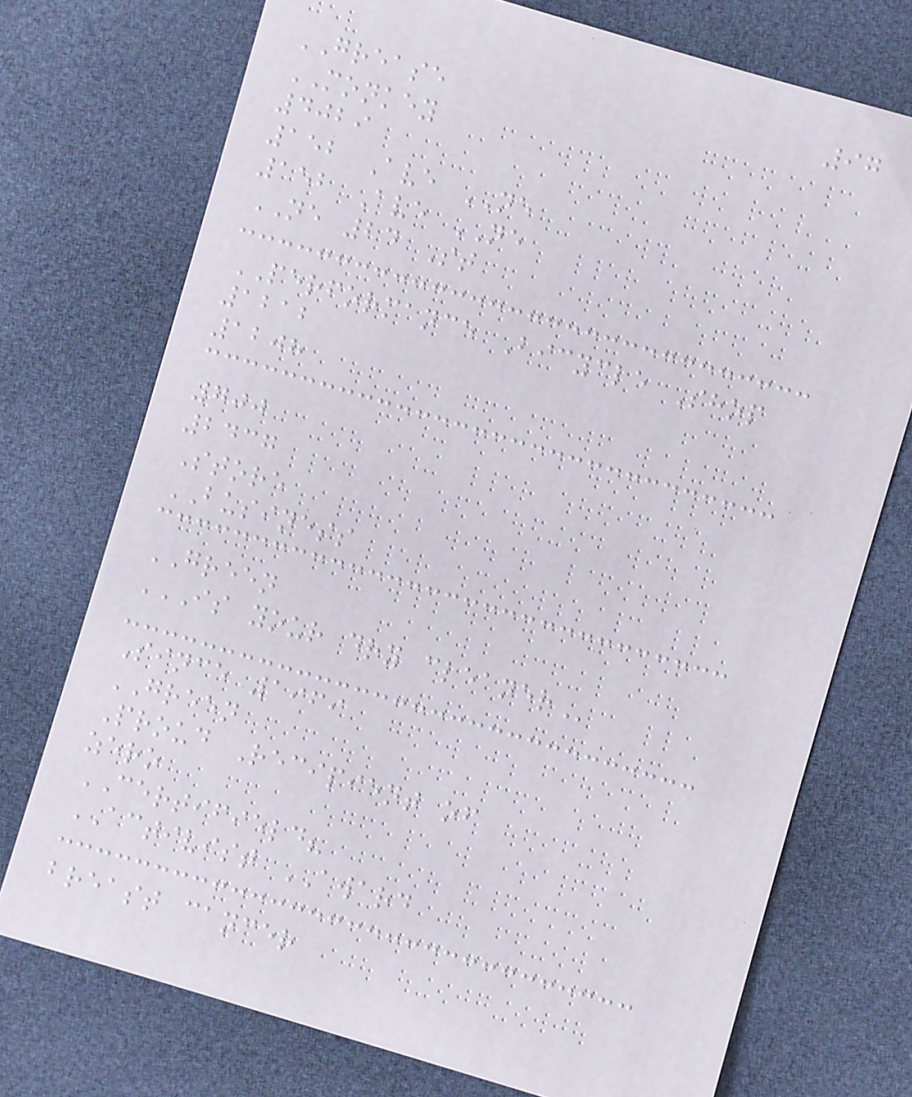97
GREASE
MONKEY
4029
152 Ave NE
152 Ave NE
NE 24 St
PERFORMANCE Bicycle Shop
1212
1208
700
2437
Store
BUSINESS
GREEN
IS YOUR DRY CLEANER
Since 1969
GREEN
Proud Recipient of
zero
CERTIFIELD?
ACTIVIST AWARD
breast cancer
